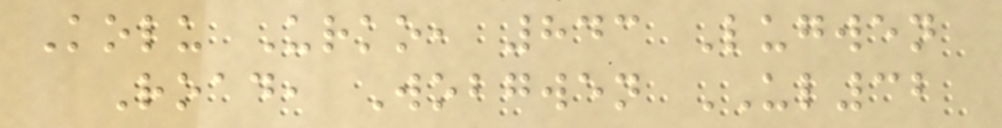Kolu Urko, 843 Lugwen
Road, Wobgwen UL32
